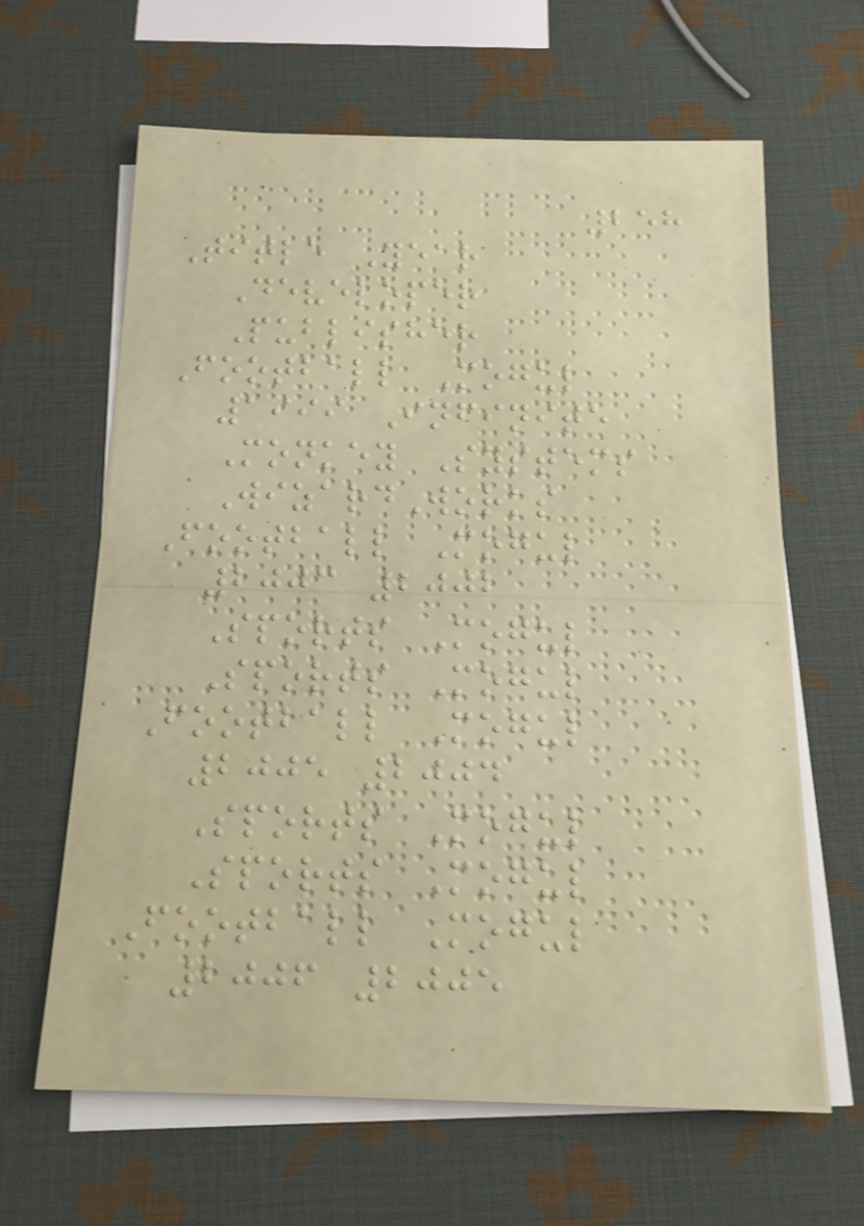258
Title Year
Developer
Publisher
Football Mogul
1999 Infinite
Monkey Systems
WizardWorks
Football Mogul
2003 2002
Sports Mogul
Sports Mogul
Football Mogul
2005 2004
Sports Mogul
Sports Mogul
Football Mogul
2006 2005
